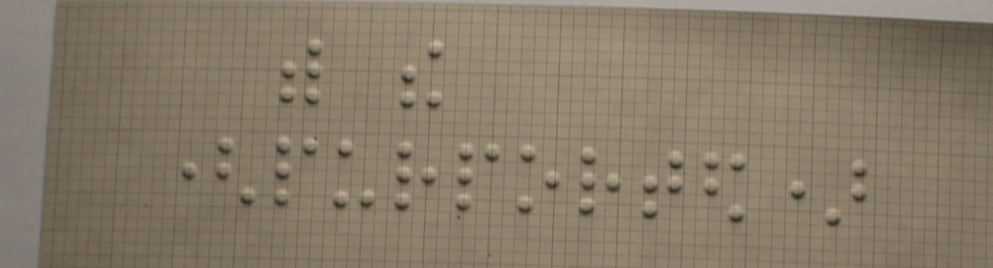with the
(purported)
